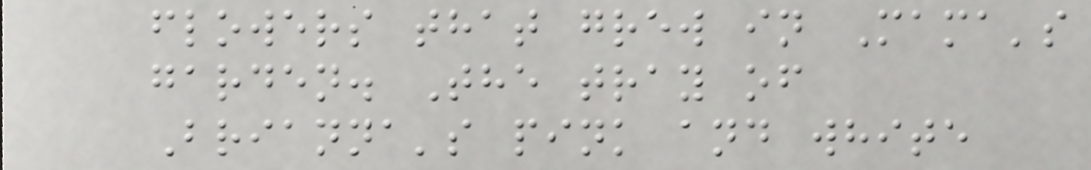flowers that grew in Mama's
garden. The tray of
Brianna's pink and white
